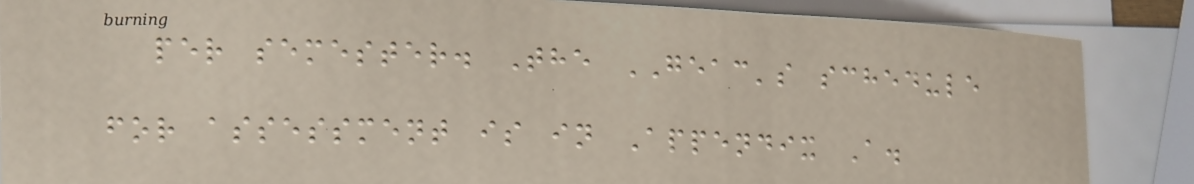per semester. The GEAC's schedule
for assessment is in Appendix A.
